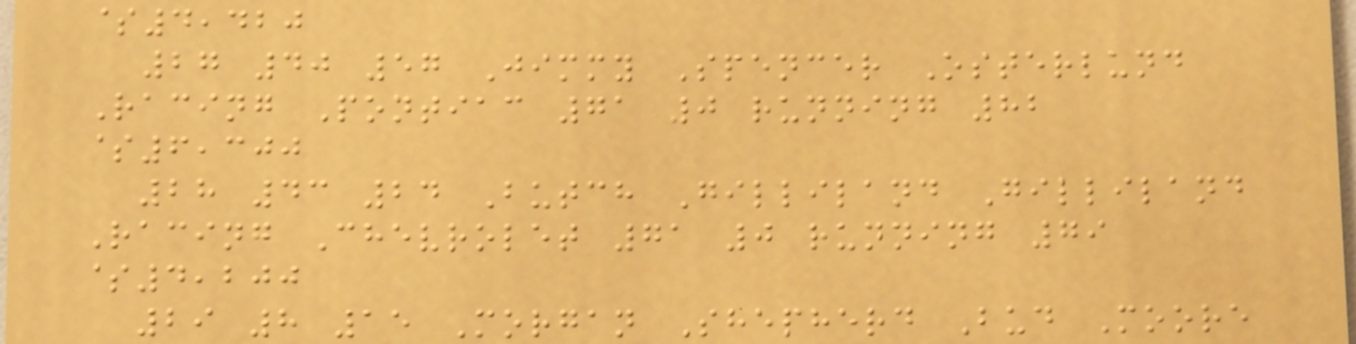$4,420
27 40 57 Jimmy Spencer Osterlund
Racing Pontiac 71 0 running 82
$6,300
28 43 24 Butch Gilliland Gilliland
Racing Chevrolet 71 0 running 79
$4,200
29 8 15 Morgan Shepherd Bud Moore
